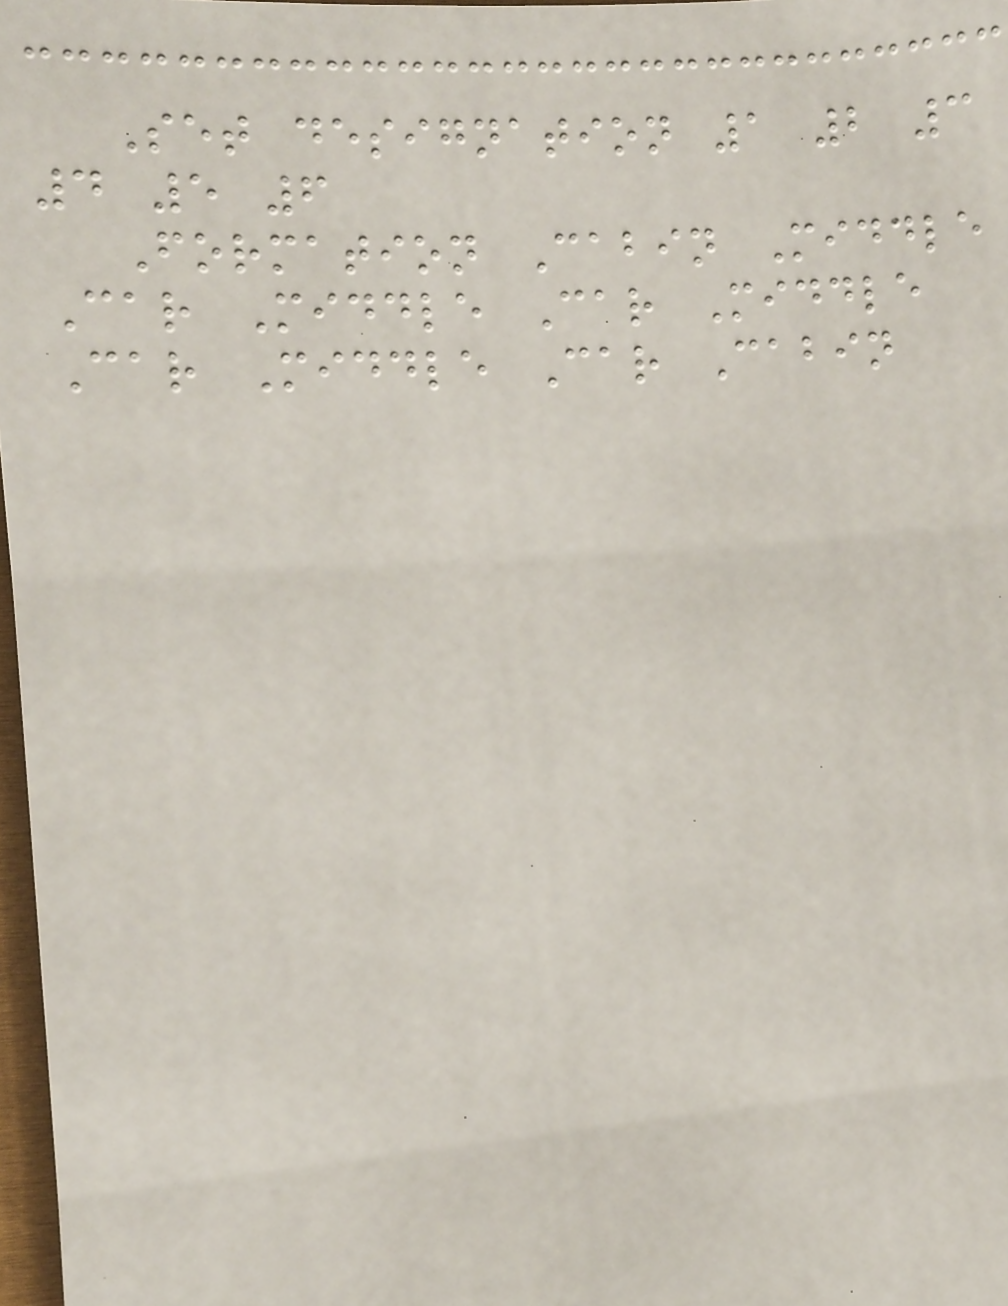Set designation 1 2 3
4 5 6
Formation Cabin Middle
Car Middle Car Middle
Car Middle Car Cabin
